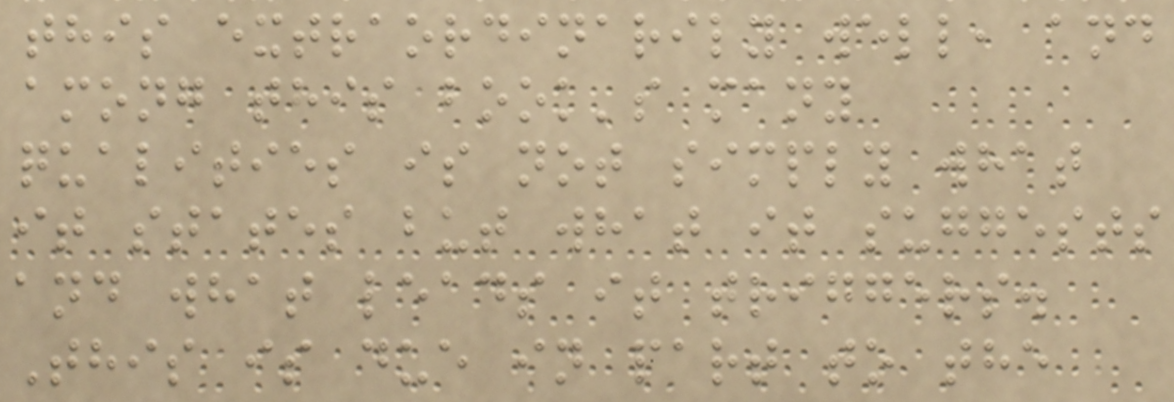this extraordinarily well, and
among this book's many
qualities is not simply what
it states but what it suggests
and what leads it triggers.
This is due in part to the
